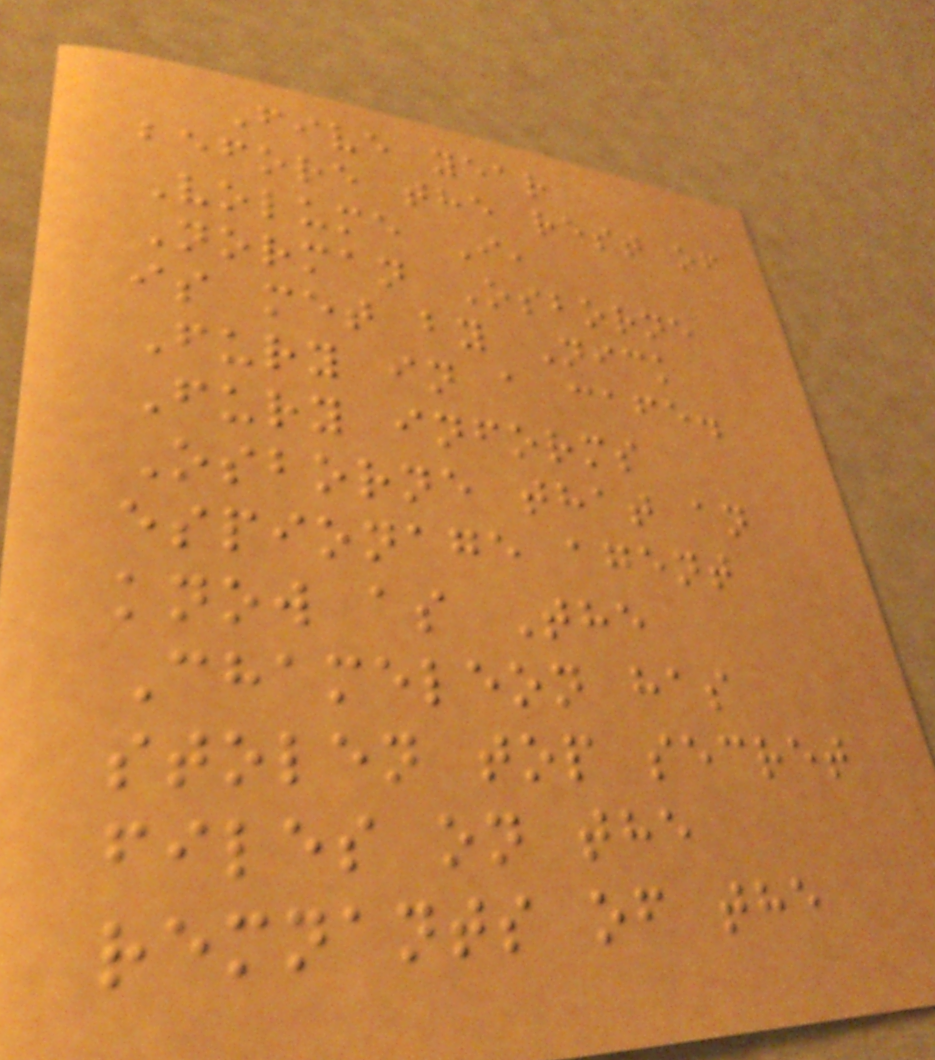Five year
before the rest of
Volume I,
Norman Osborne
is met by Nick
Fury in a cafe.
Fury informs
Osborne that an
espionage agent
know as The
Chameleon has
stolen top secret
files on the
remnants of the
